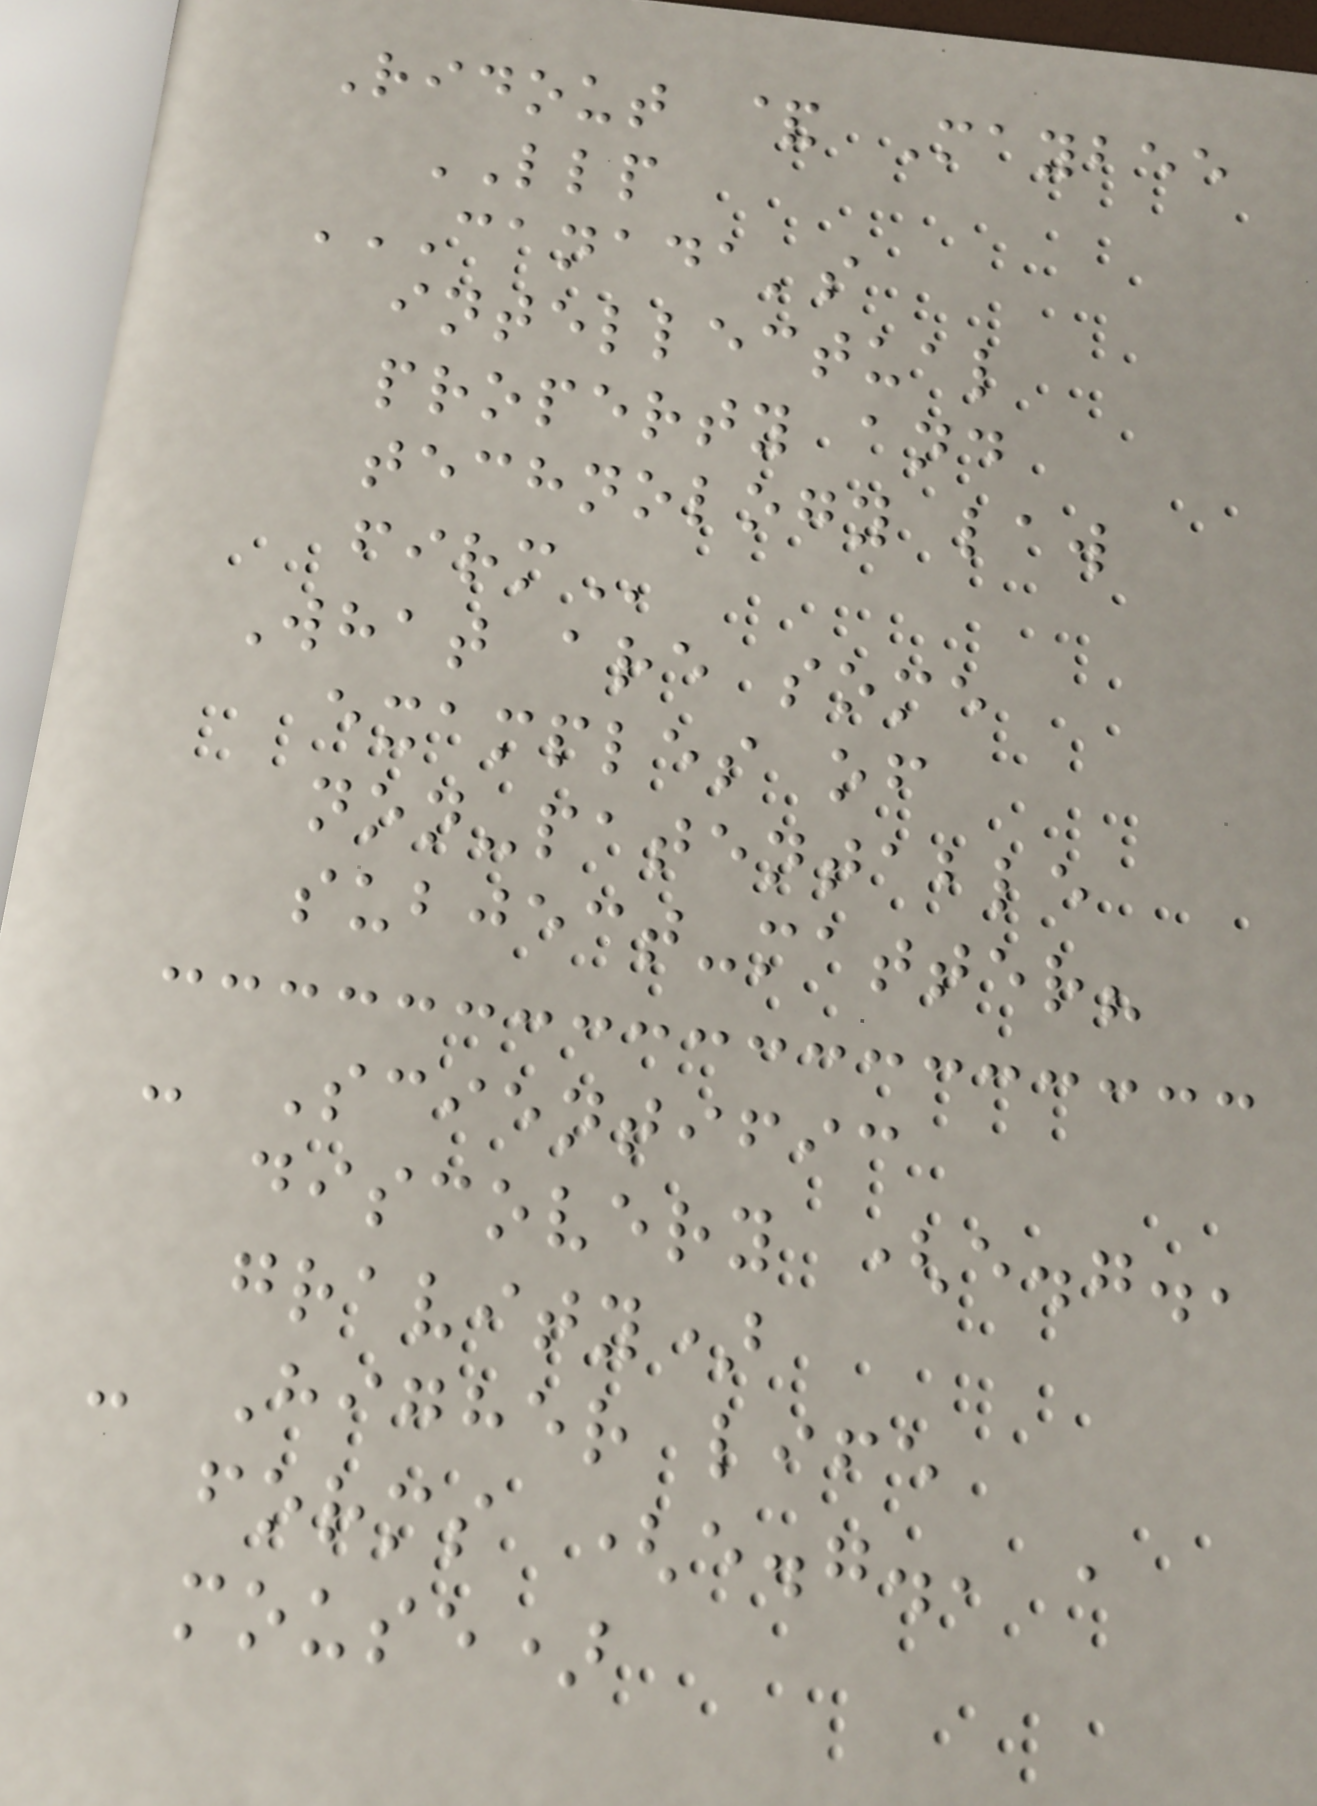Ridout & Maybee
LLP
CANADA'S
INTELLECTUAL
PROPERTY AND
TECHNOLOGY LAW
FIRM
What are some
examples of
non-patentable
subject-matter?
- Scientific
discovery (e.g.,
gravity)
- Higher life
forms (e.g., a
mouse)
